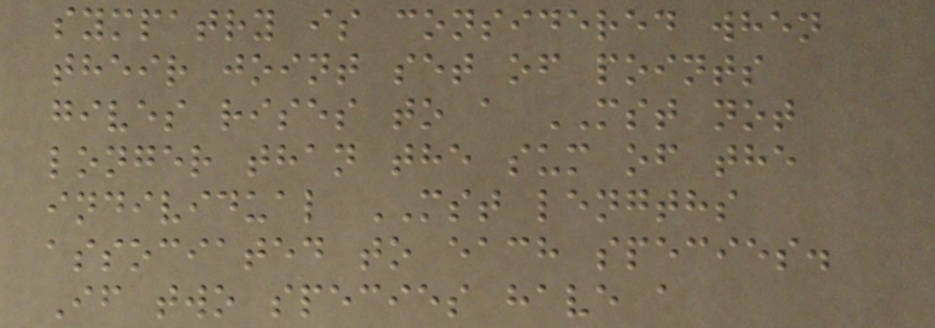sympatry is considered when
their joint set of points
gives rises to a MST not
longer than the sum of the
individual MST lengths
associated to each species.
If two species have a
